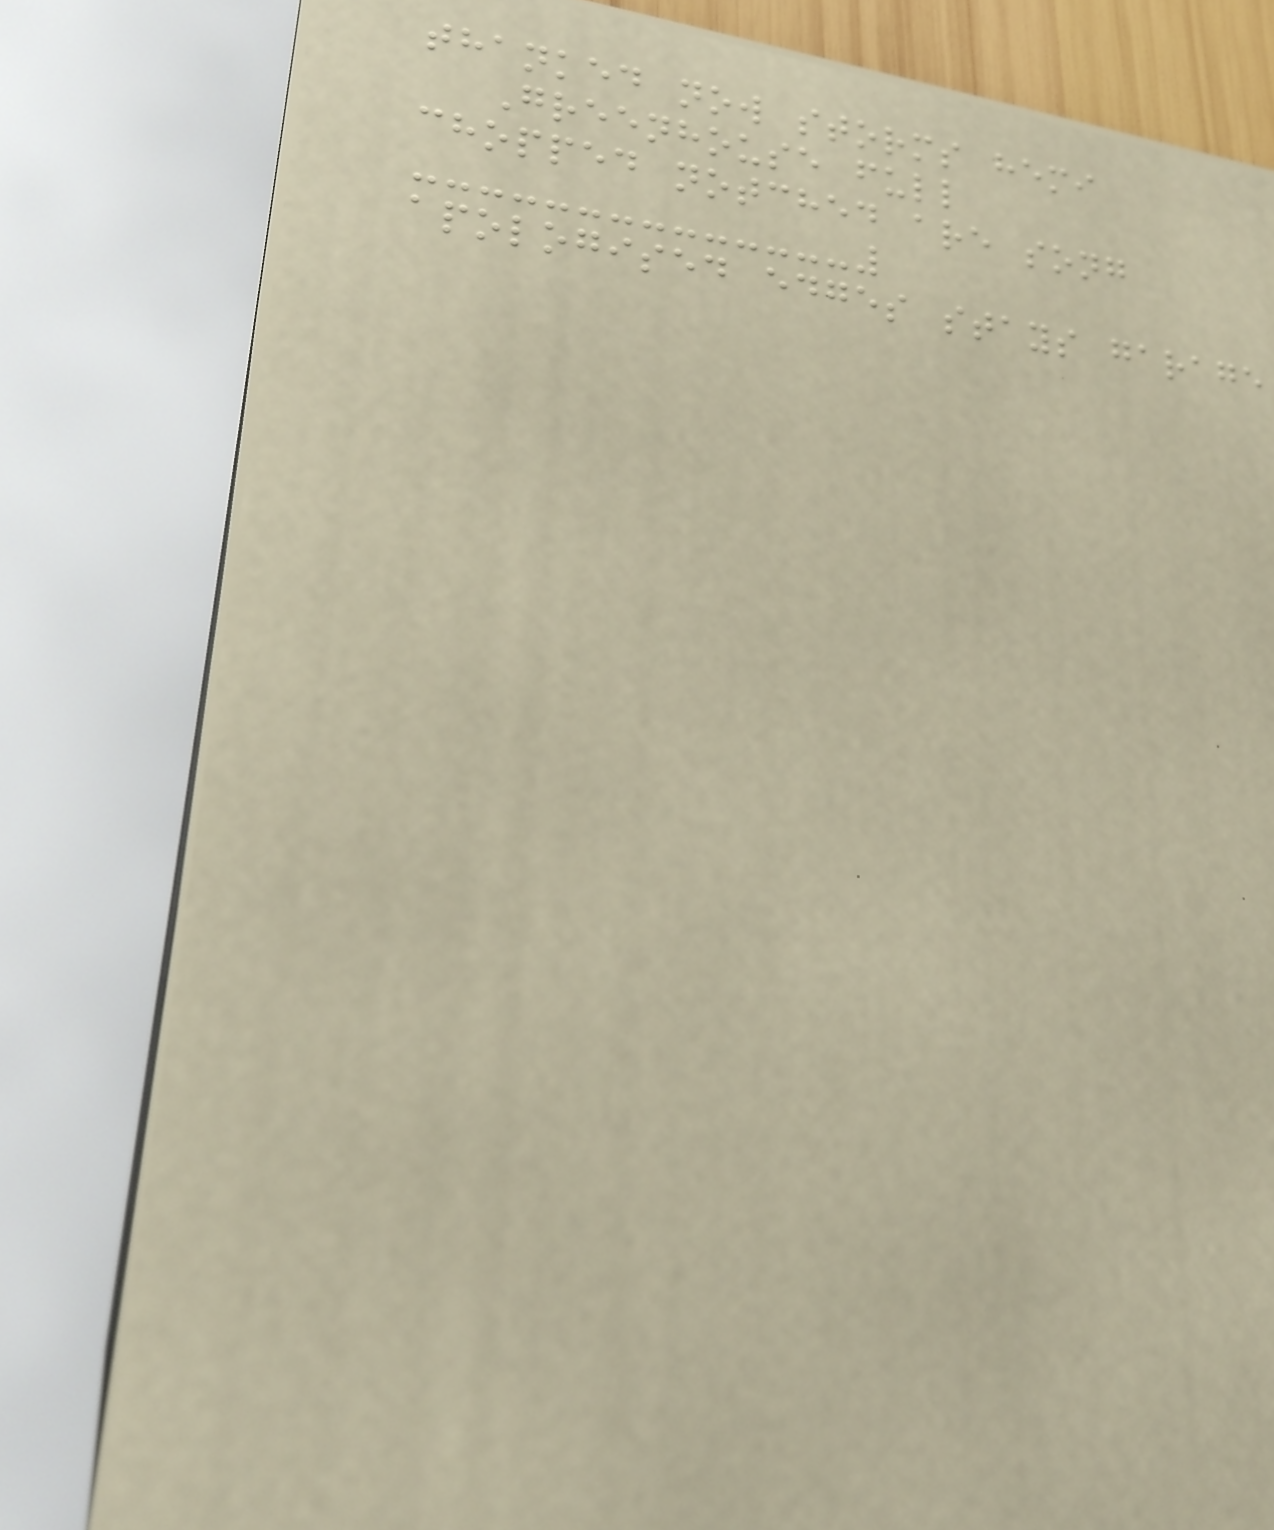thanked now storms hemi
Greenhouse full
chopped notched are song
apologised edges stays garage
